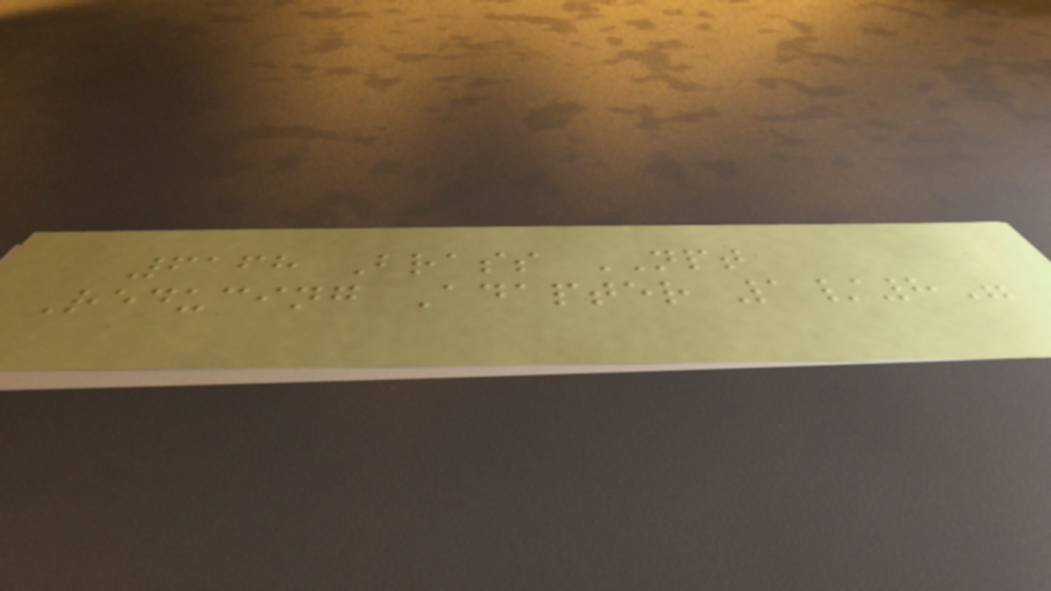6168 Brass NPT
Reducing Adapter 1/8"
